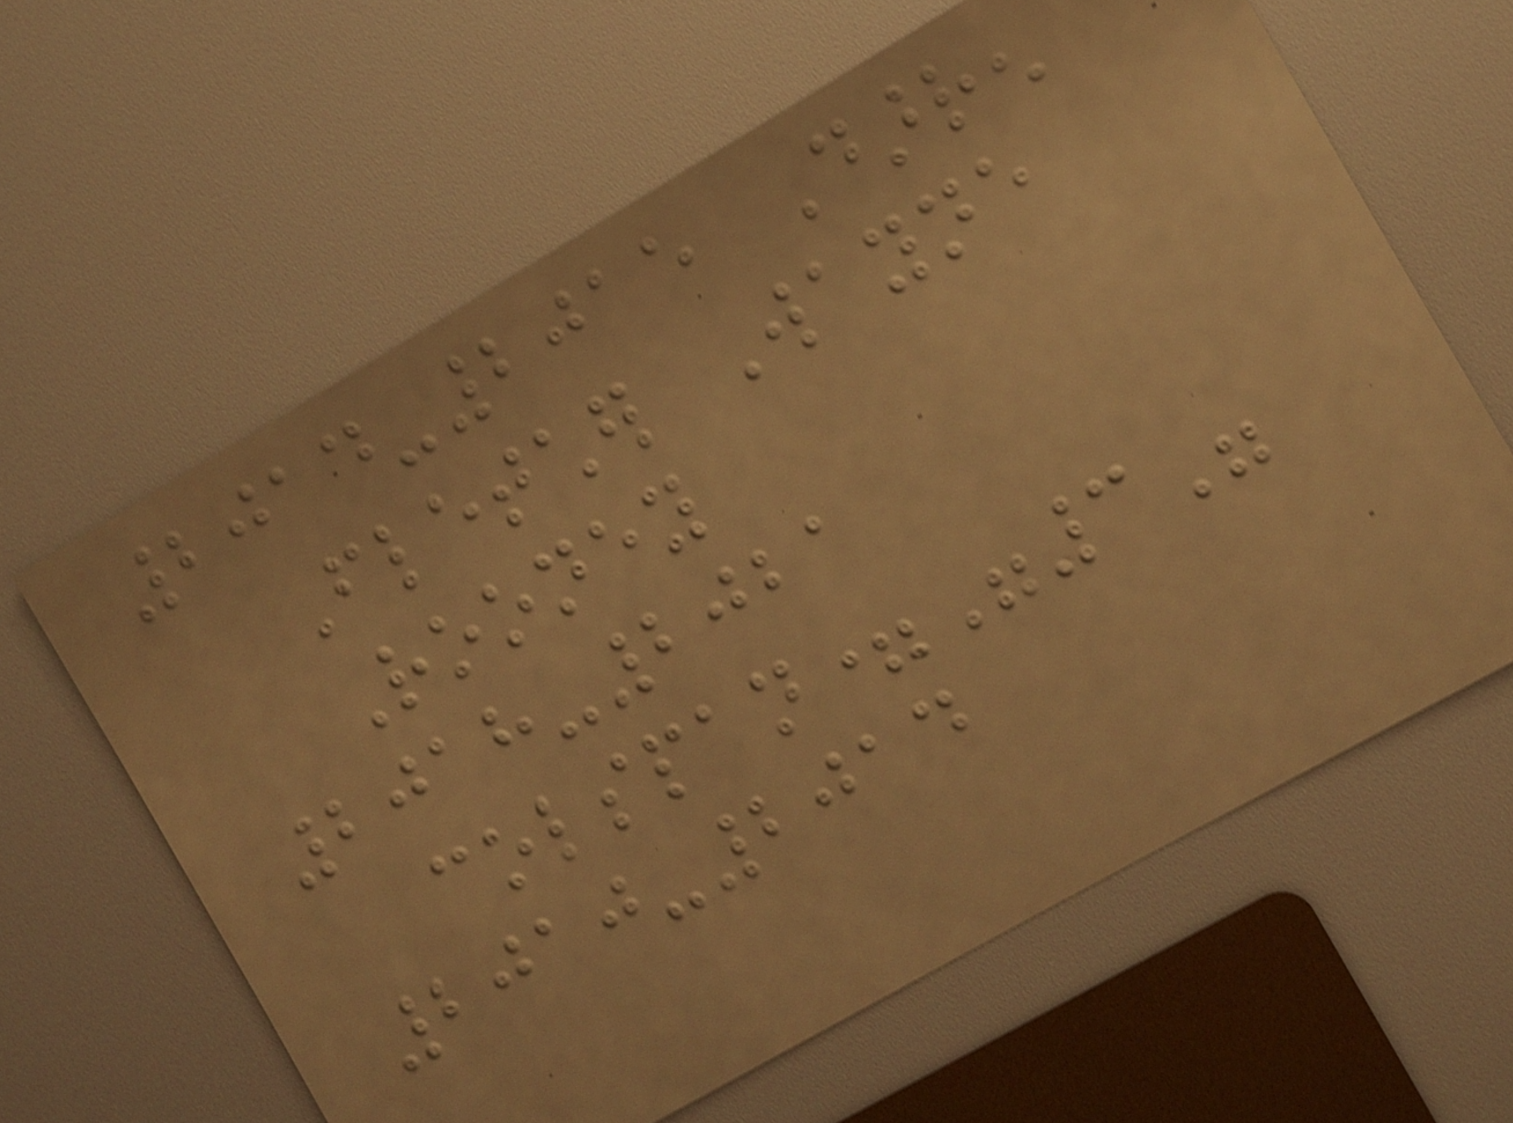2014-2015 Darren
Fletcher Wayne
Rooney
2018-2021
colspan="3"
2010-2014
